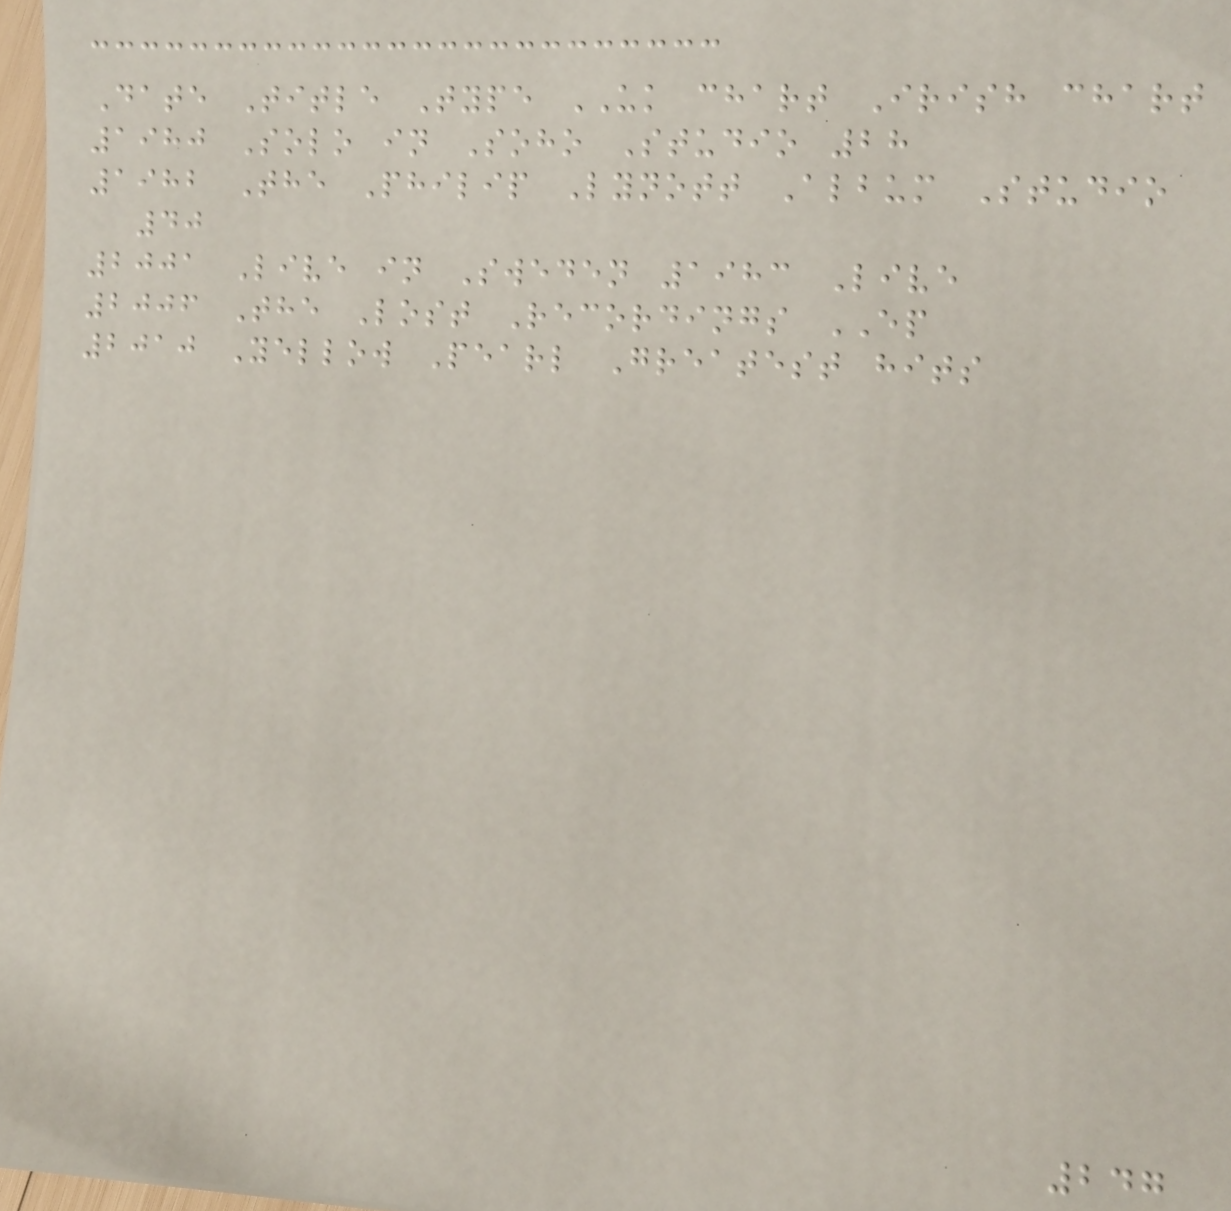Date Title Type UK chart Irish chart
1980 Solo in Soho Studio 28
1982 The Philip Lynott Album Studio
40
2001 Live in Sweden 1983 Live
2006 The Lost Recordings EP
2010 Yellow Pearl Greatest hits
247
